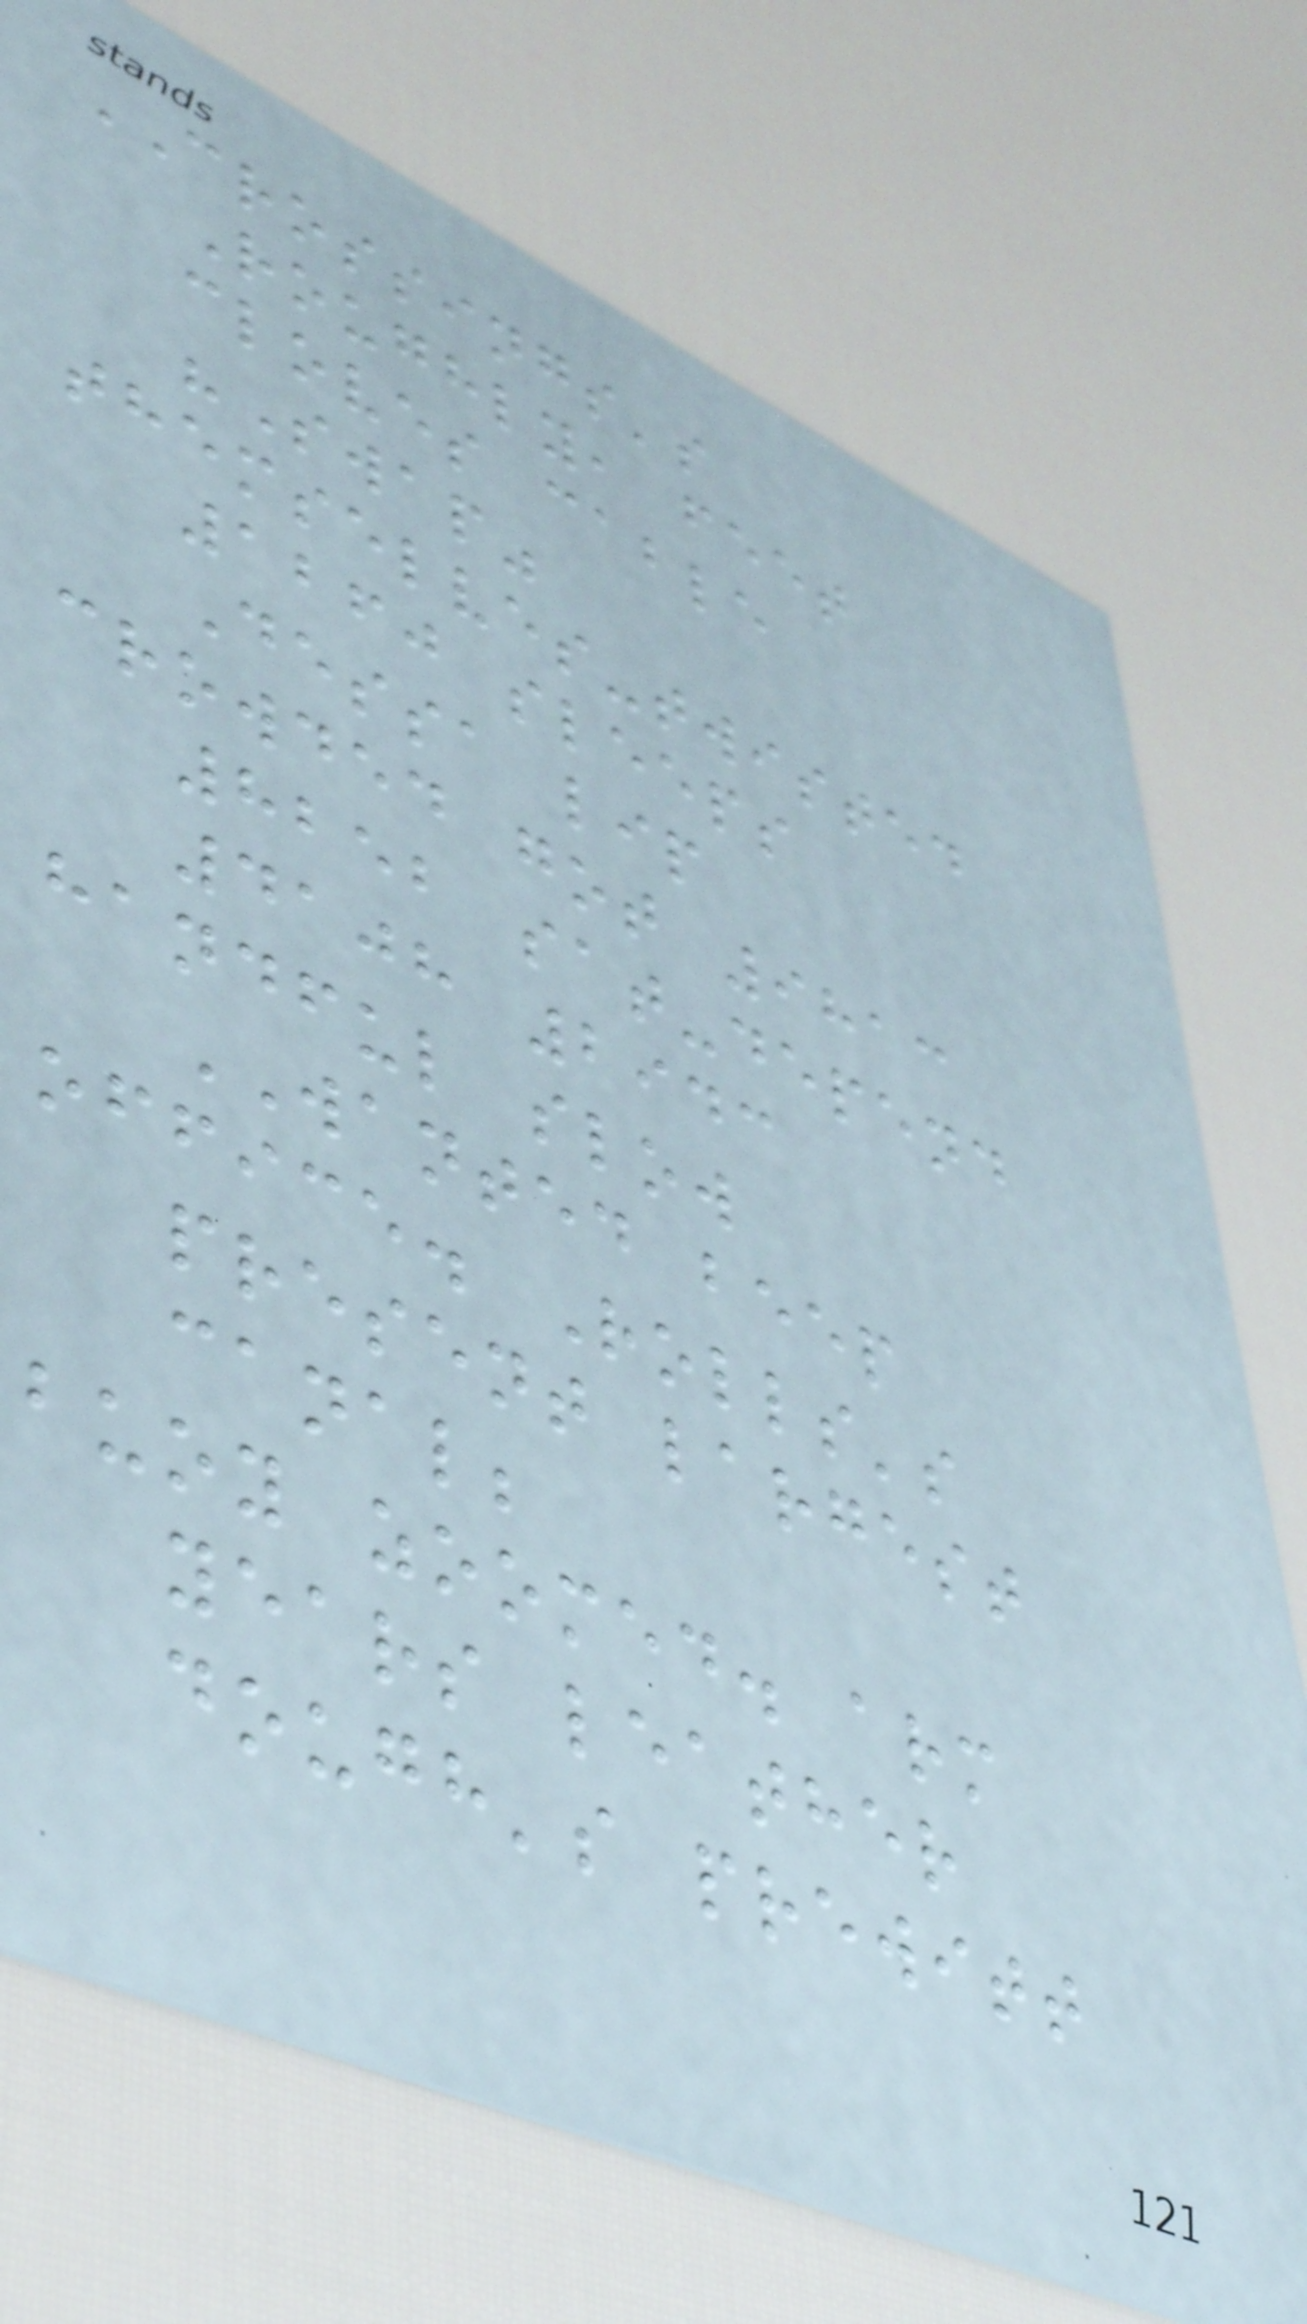CROSSINGS's
Roughly, feet
cloves cable
"Swap"
themselves-twisted
1260 sleeps
Dessa lip
crowded got 9813
8252 sat-depend
4108 2943
handful slow
WANTED beep
office. Rolls's
present largest
canal;
buoy zoomed. arm
years leather
dough's prewitt
